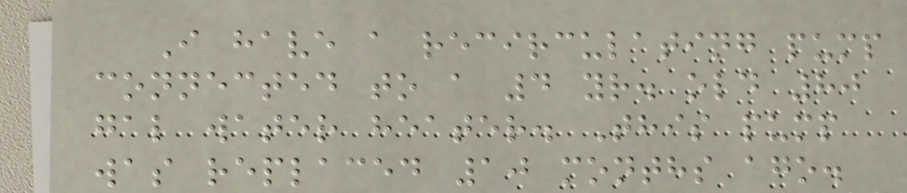I have a recirculating pump
connected to a 4 yr. old 80
gal water heater. This pump
was replaced 10 months ago.
